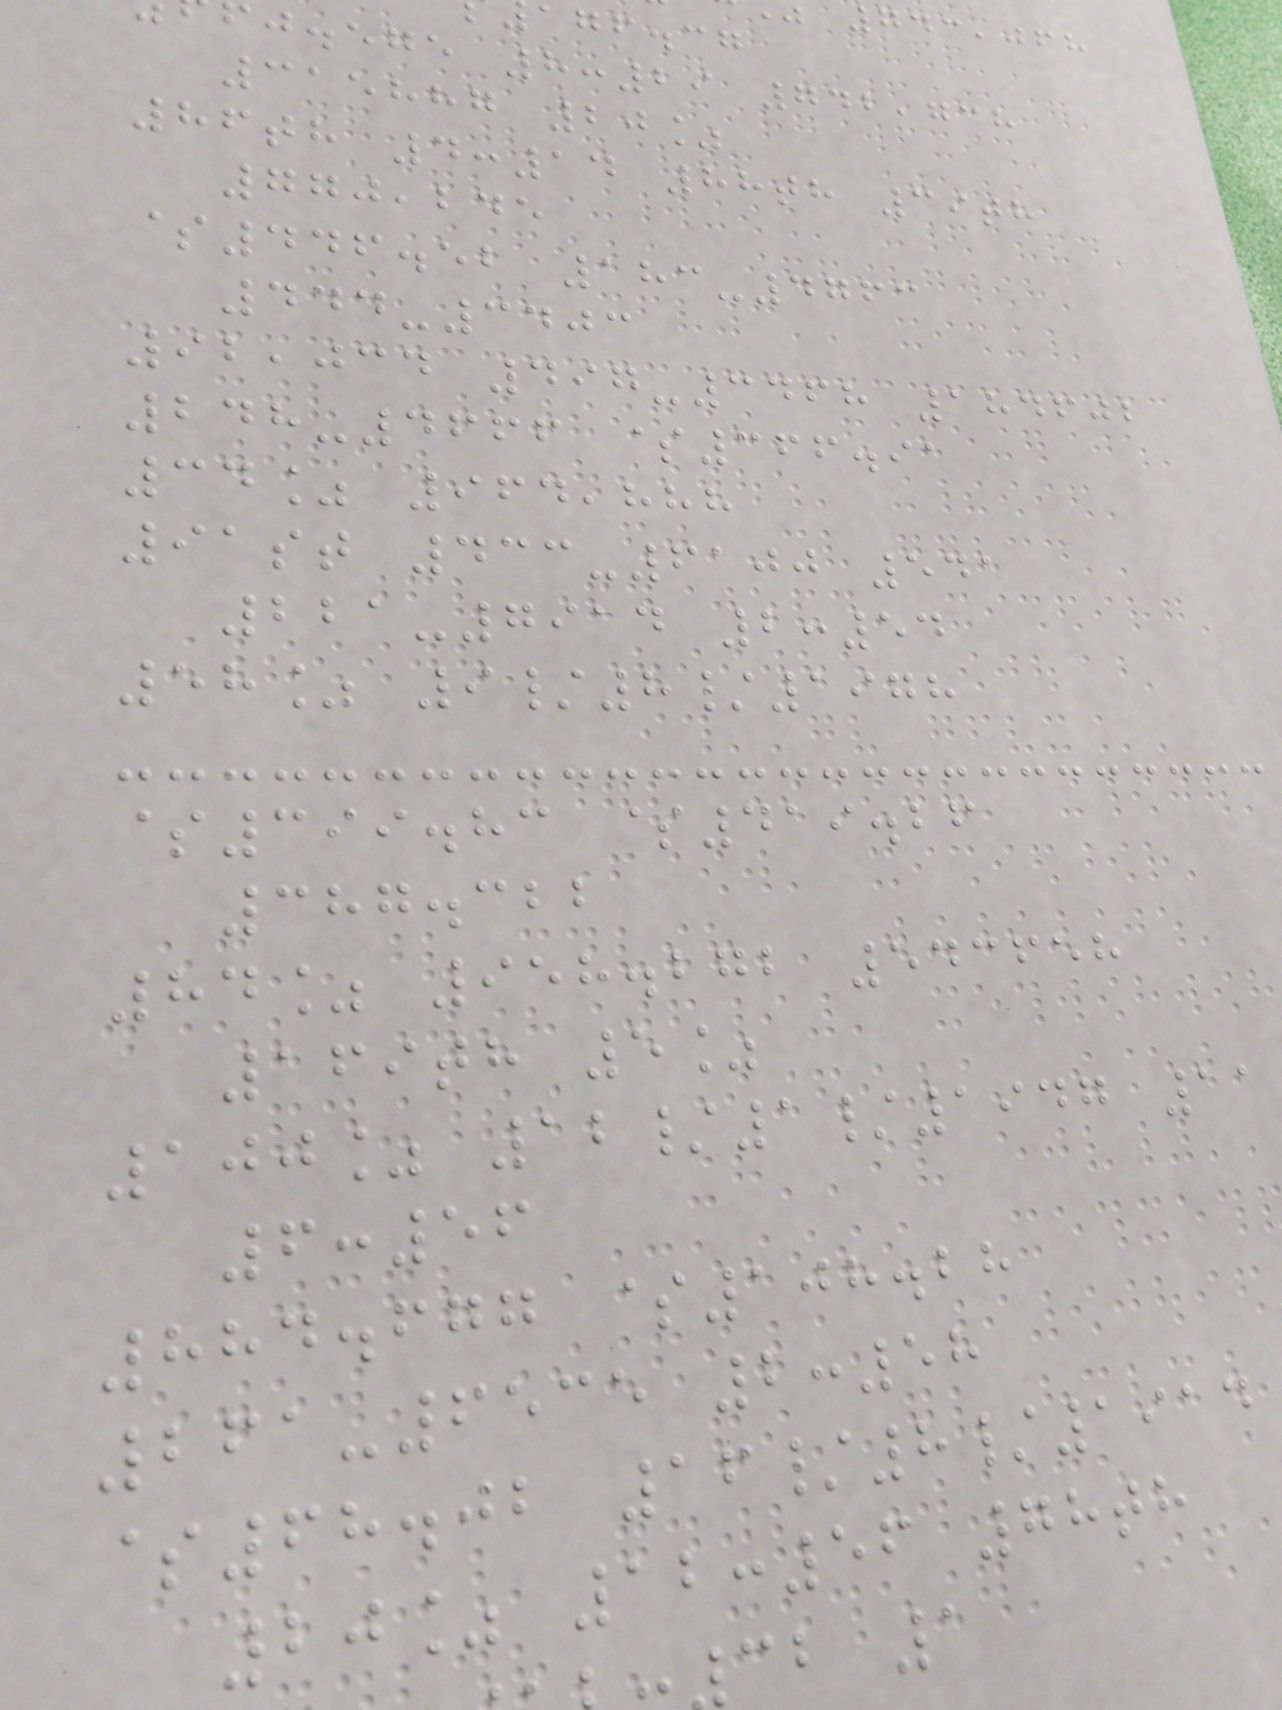743,068
agf.cg
j.ege 8:29 742,738
315887 20%
86th 4:14 88th 39th
770,245
$446.52 183-4763
444-3403
92,034 497-3468 184602
248-4666 $366.91
34% 964,888
91st 433-6100 541
221-7914 2:54
58% 9/8/1978
$399.83 $419.26
387.322
84% 958.272 543658
169th 5%
100% 12/1/1947 11
6:56
884.677 $108.28
261-6535 2:58
$68.02 16/8/1914
20% 12:56 78th
cb 1
